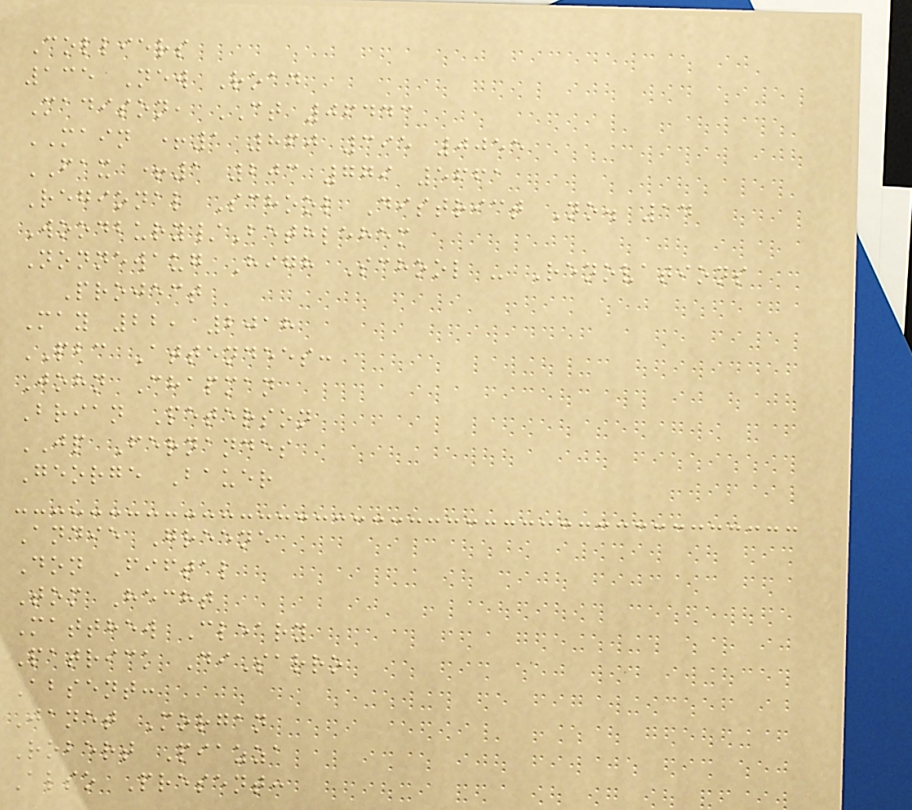Colliers
135 New Road
Madison, CT 06443
MAIN +1 860 395 0055
FAX +1 203 779 5661
Regional School District No. 14
Woodbury/Bethlehem
Nonnewaug High School - Renovations
Project
May 22, 2018
PBC Attendees:
John Chapman
Brian Peterson
JP Fernandes
George Bauer
Andie Greene
Don Fiftal
Tom Hecht
Matthew Cleary
Patrick DiSarro
Absent:
Janet Morgan
Robert Piazza
Also Present:
